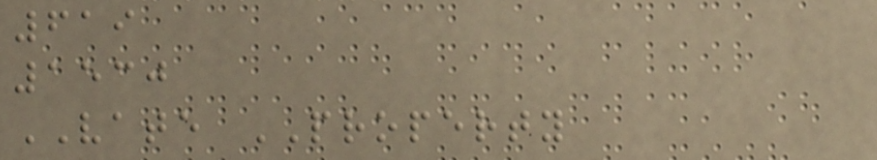619
1530
VATE PROPERTY
